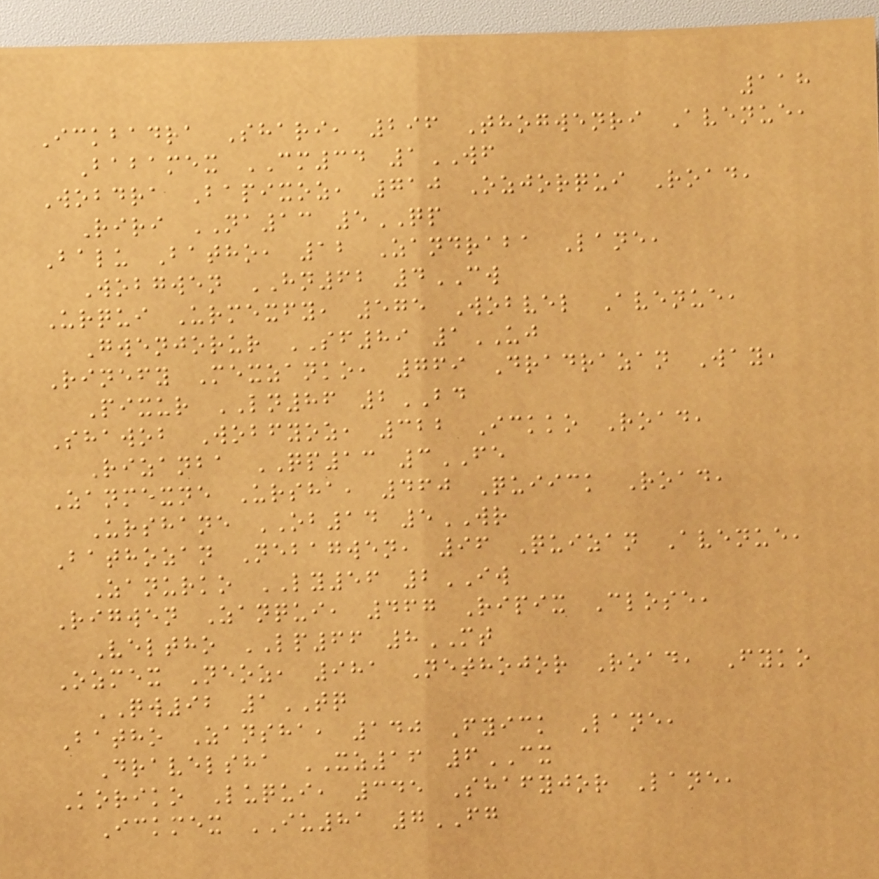118
Ickbadra Shari, 296 Thogwenri Avenue,
Babamex CM34 1WF
Wobdra Bapixoz, 710 Ozjorqui Road,
Riri NA13 5QP
Balu Batho, 12 Zandraba Lane,
Wobgwen HN62 4CW
Urqui Urmexfy, 575 Wobvel Avenue,
Gwenjorur SF89 1UJ
Rinefy Mexzanko, 769 Dradrazan Way,
Pixur LN86 2BD
Shawob Wobfyoz, 322 Ickko Road,
Rizanba QP13 3FE
Zanmexne Ursha, 460 Quiick Road,
Urshane OB14 5WR
Bathozan Nebagwen, 96 Quizan Avenue,
Zanurko LY56 2IW
Rigwen Zanqui, 467 Ripix Close,
Veltho LP66 8MT
Ozmex Neoz, 981 Nethojor Road, Fyko
QW92 1TQ
Batho Zansha, 140 Fyick Lane,
Dravelsha XZ16 6CX
Koriko Luqui, 345 Shafyjor Lane,
Ickmex IU81 7FG
